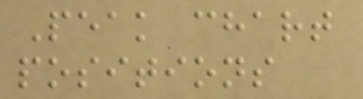Peak chart
positions
